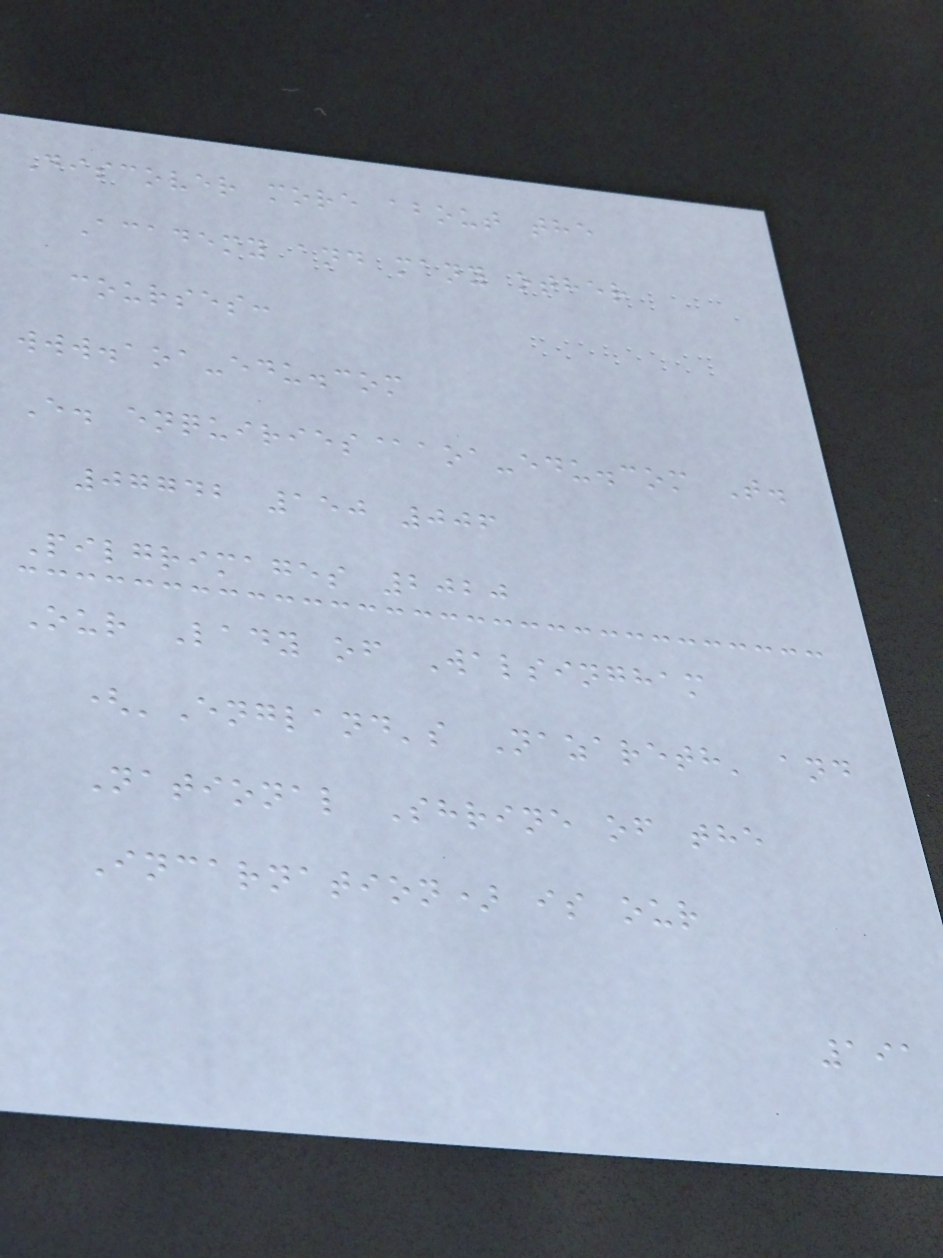Discover more about the
Academy and many other
courses:
www.aoa-edu.com
E. enquiries@aoa-edu.com T.
07742 150 006
Pilgrimages 2020
Our Lady of Walsingham
('England's Nazareth' and
National Shrine of the
Incarnation) is our
191
